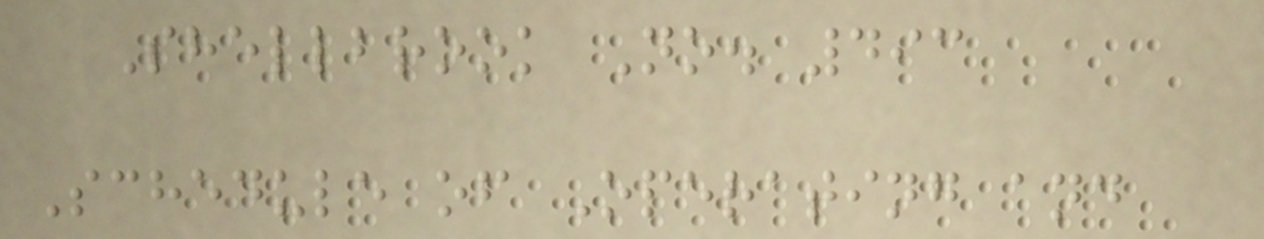Shellbrook No. 493
Schedule of Operating and
